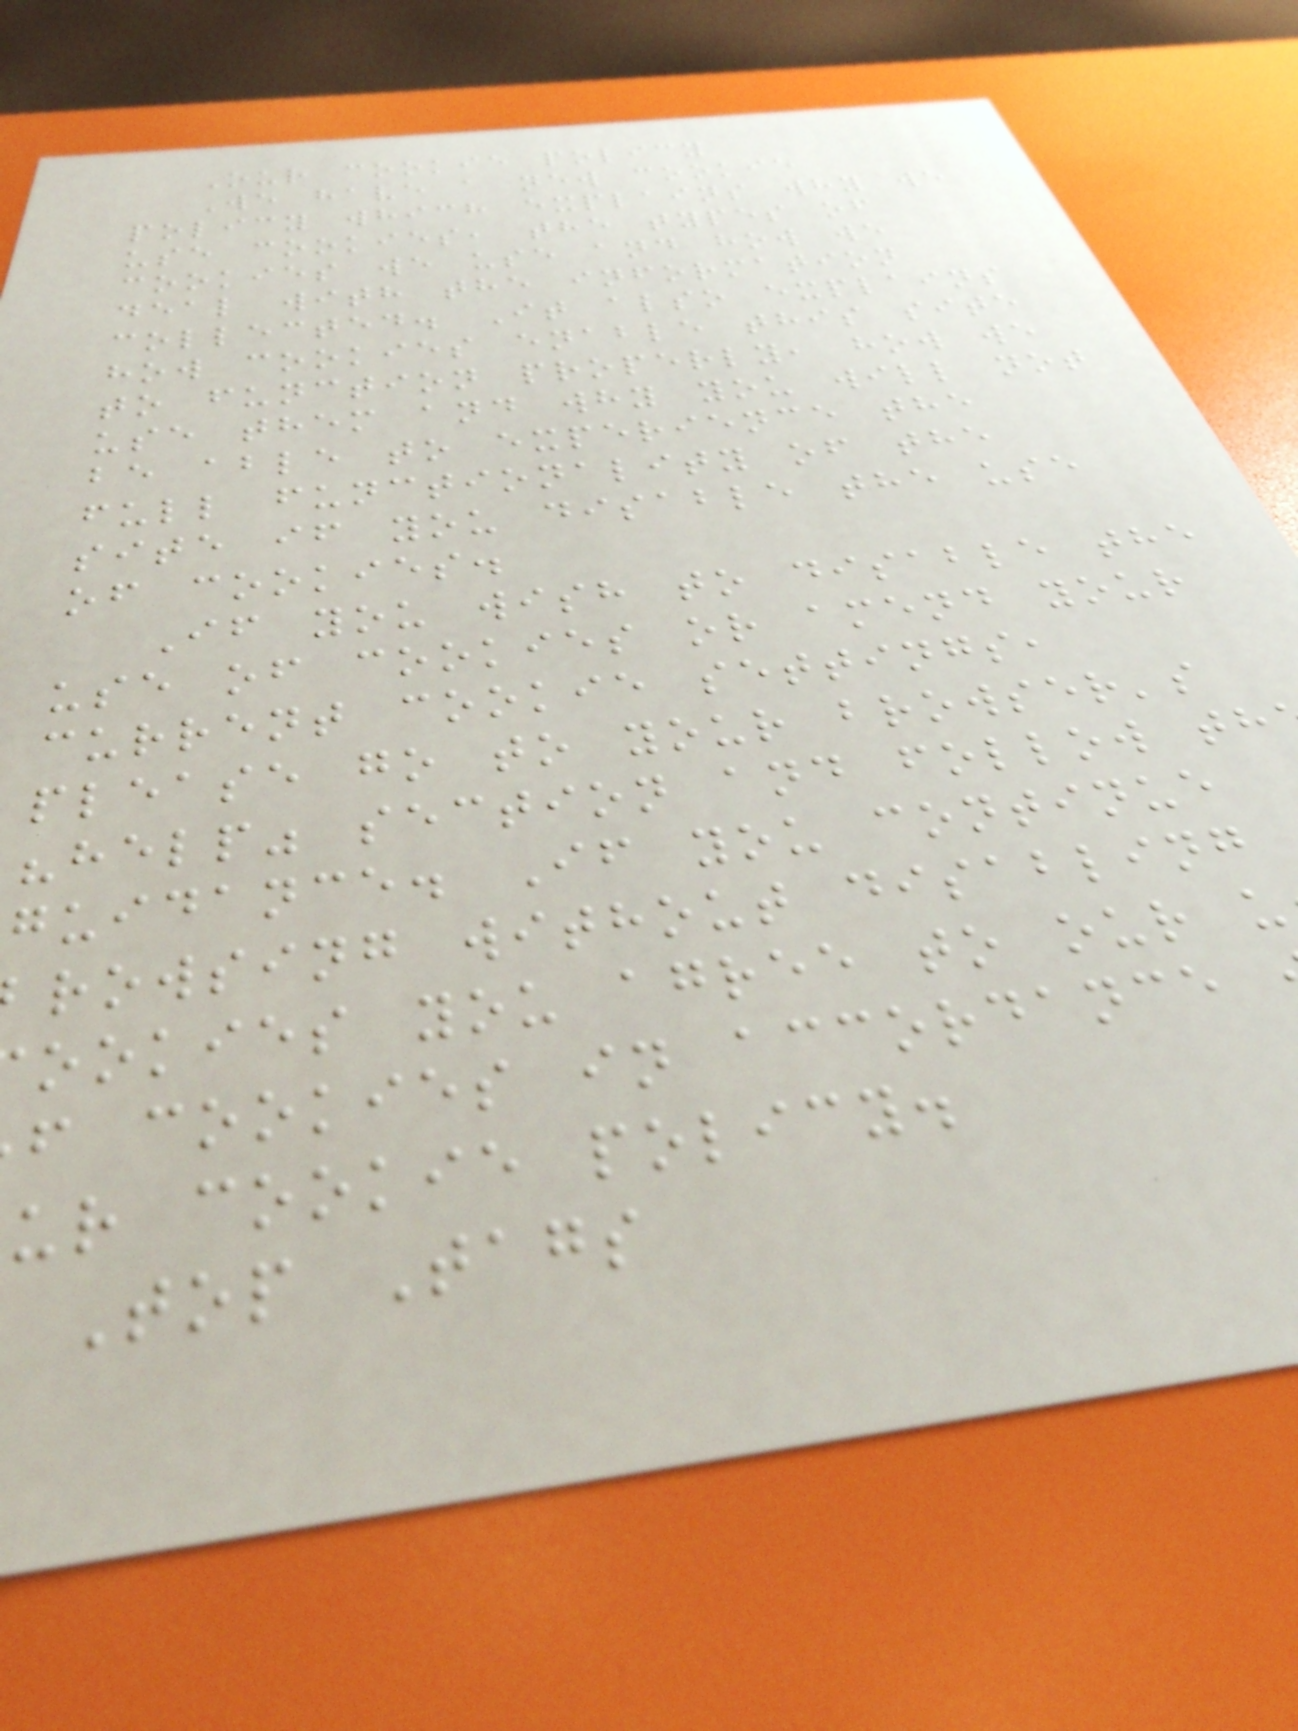Our cookie policy
We have a new cookie
policy which explains why we
use cookies, the types of
cookies we use and how we
deal with the information
collected. It also explains
how cookies enable this site
to function properly, how we
use them and why you will not
be able to experience the
full functionality of the
site if you disable the use
of cookies.
If you wish to disable the
use of cookies or amend your
current cookie settings,
please go to your browser's
"help" section and follow th
guidance. If you continue
rowsing without disabling
ookies you agree to our u
f cookies in accordance
ur cookie policy.
Top Tags
